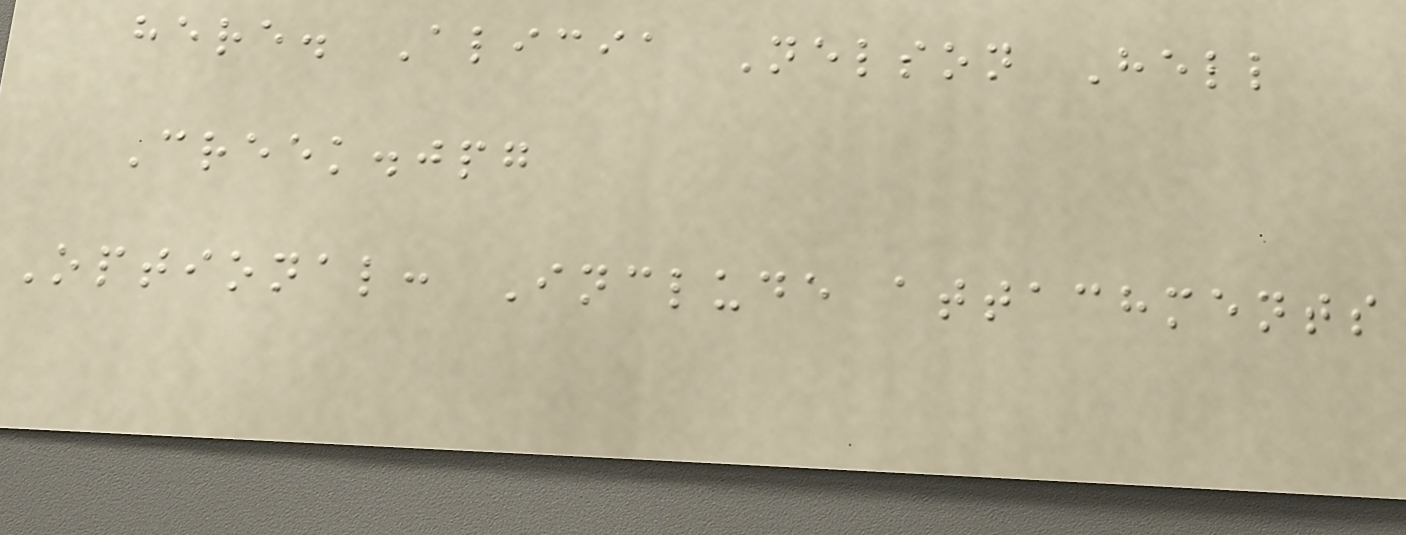here. Alicia Nelson Hell
Creek.jpg
Optional: Include attachments
